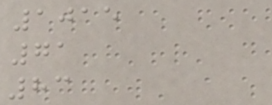1015
71
83
